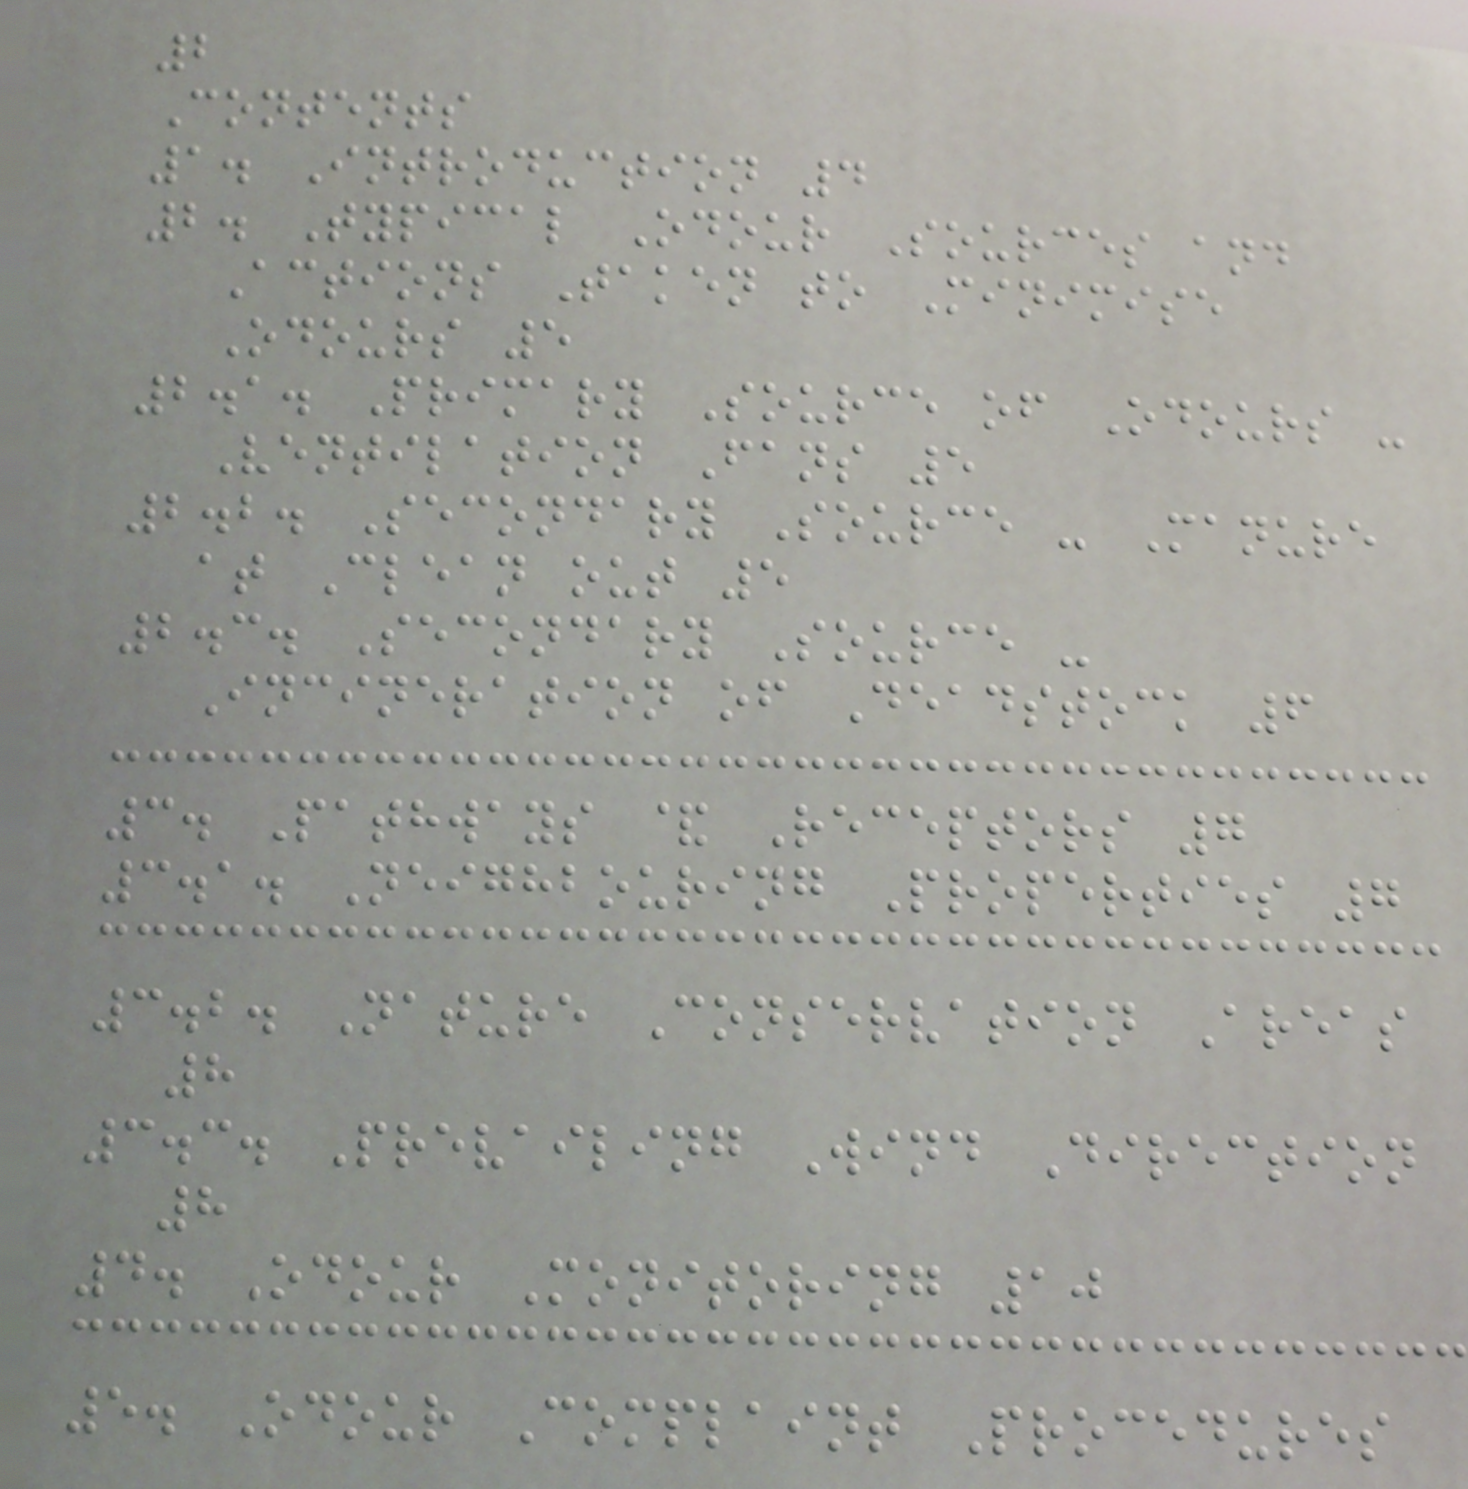2
Contents
1. Introduction 4
2. Typical Odour Sources and
Actions Taken to Minimise
Odours 5
2.1. Primary Source of Odours -
Ventilation Fans 5
2.2. Secondary Source - Manure
at Clean out 5
2.3. Secondary Source -
Incineration of Deadstock 6
3. Pathways & Receptors 7
3.1. Neighbouring Properties 7
3.2. Nature Conservation Areas
8
3.3. Prevailing Wind Direction
8
4. Odour Monitoring 10
5. Odour Complaint Procedures
